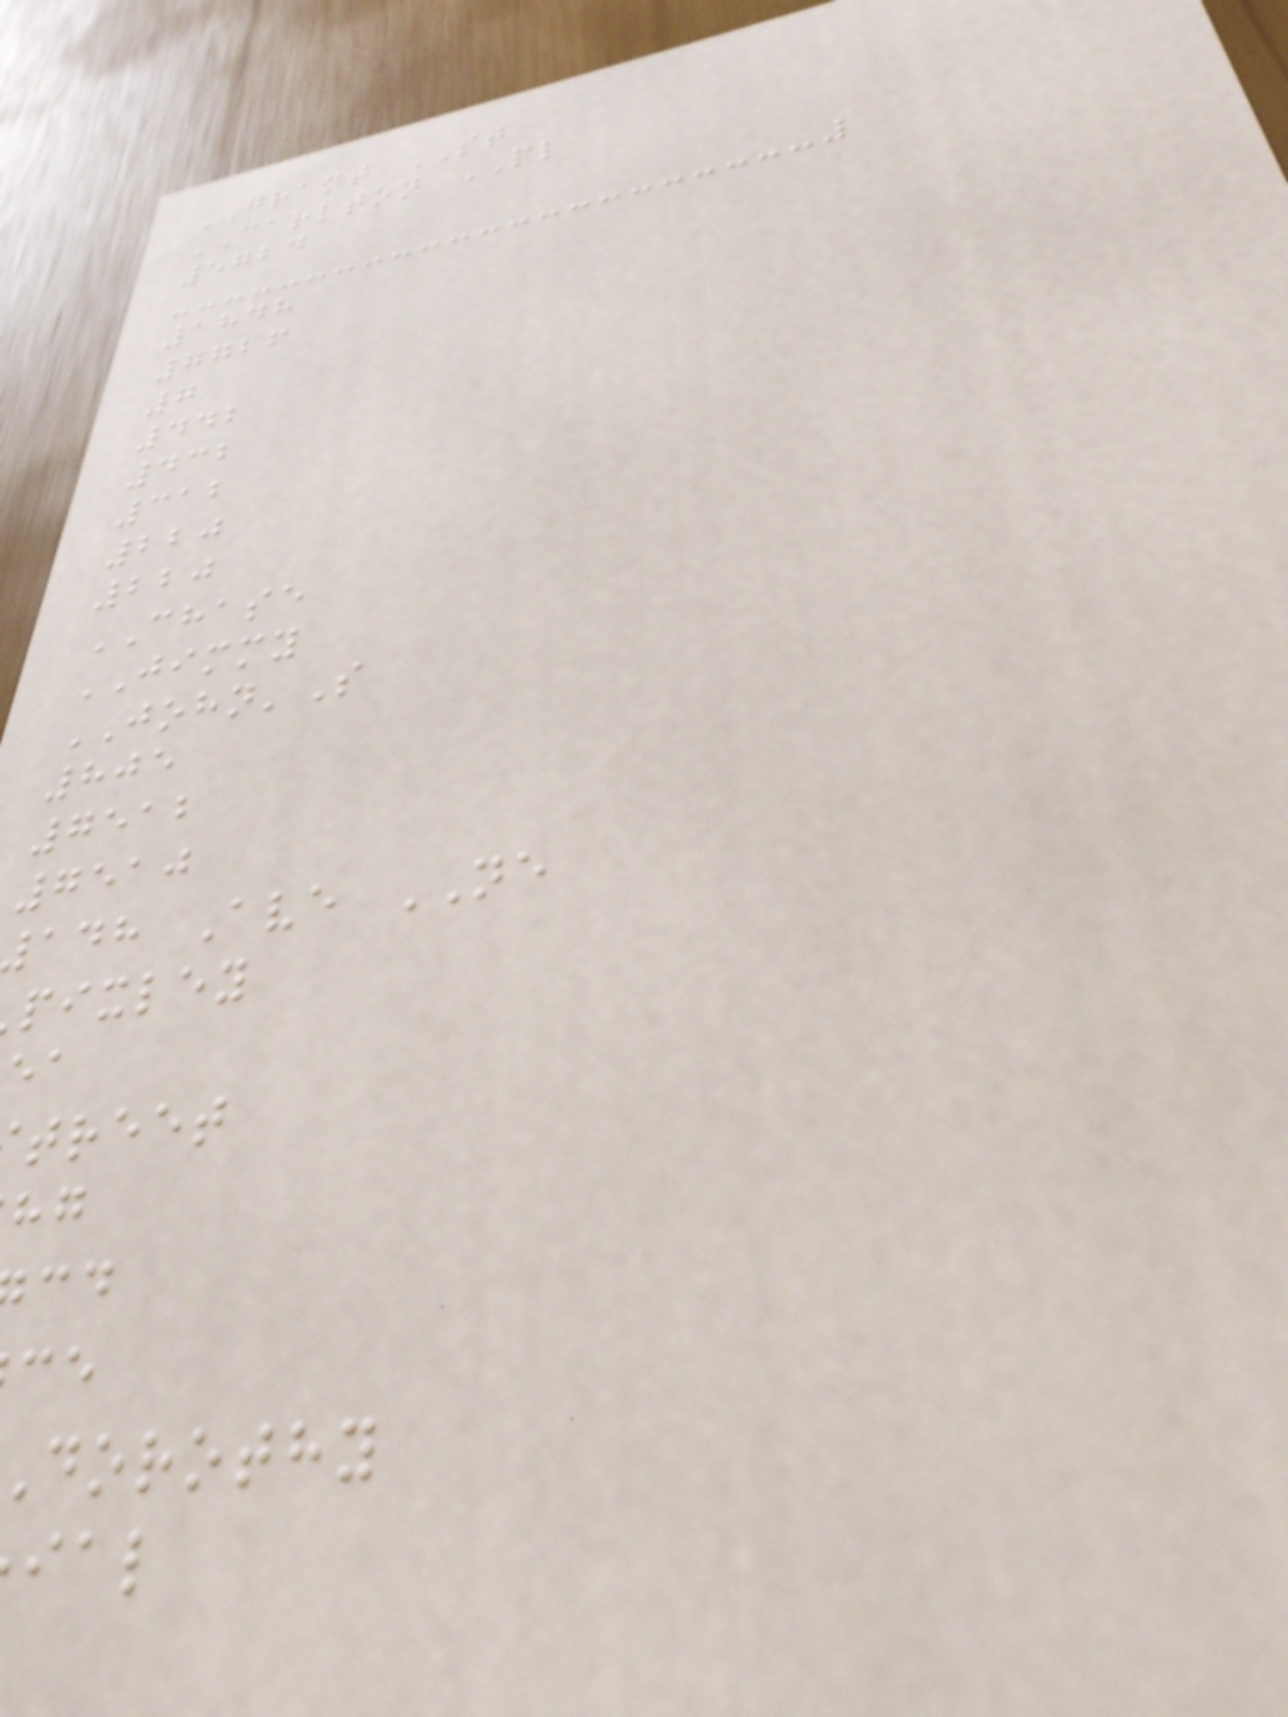GRANT ST
CARLTON PL
5724
1848
7726
7
442
432
312
220
220
CHASE
JIMMY
JOHN'S
805
7512
7510
adh Ave NE
pixley
treet
dorothy
